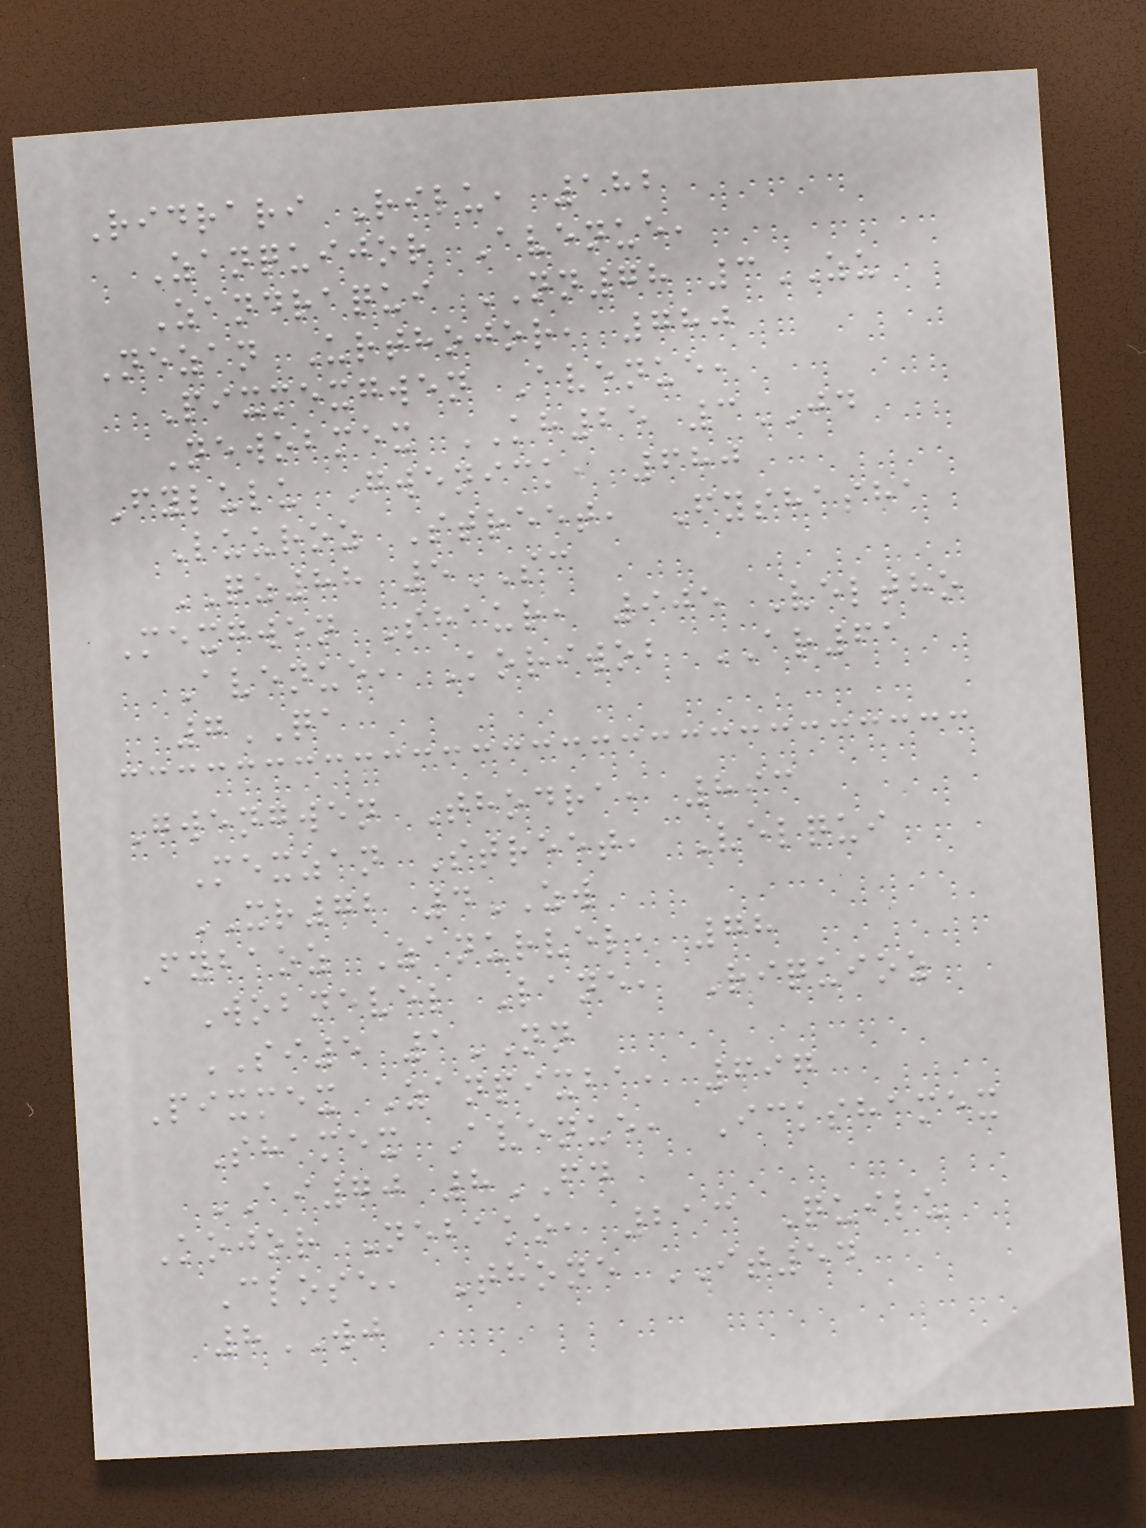Ridrari Rilu, 182
Zanquijor Avenue,
Zandraqui NN78 3ZU
Nezan Urthojor, 780
Pixmexgwen Avenue,
Newobmex KH25 3JD
Fylulu Gwenick, 680
Luuroz Street, Fyshasha
QZ88 5SC
Mexgwen Shaur, 905 Veltho
Avenue, Koriwob AR61
7QA
Gwengwen Thodra, 893
Mexzan Street, Velqui
XR72 4ZW
Fybaoz Zanurvel, 78
Wobnevel Lane, Riquioz
SI5 1NN
Pixmex Zanpixba, 697
Shamex Avenue, Ickshamex
AI70 8FD
Kojor Nebako, 213 Quilu
Close, Thone IT54
8WJ
